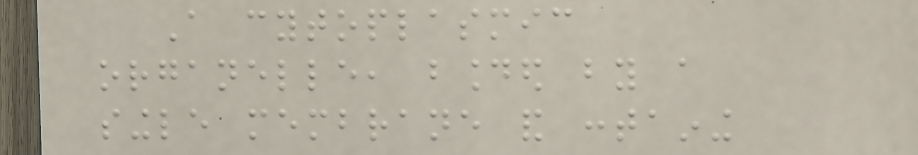A cytoplasmic
organelle, bounded by a
single membrane and containing
